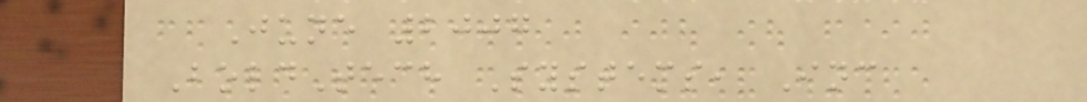June 2007
BoldTech Systems, Inc
